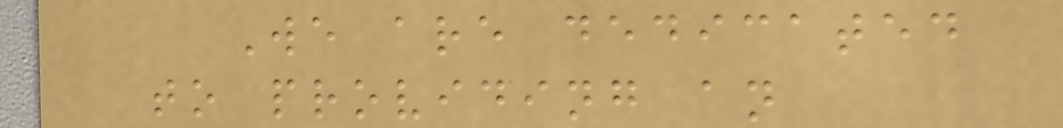We are dedicated
to providing an
